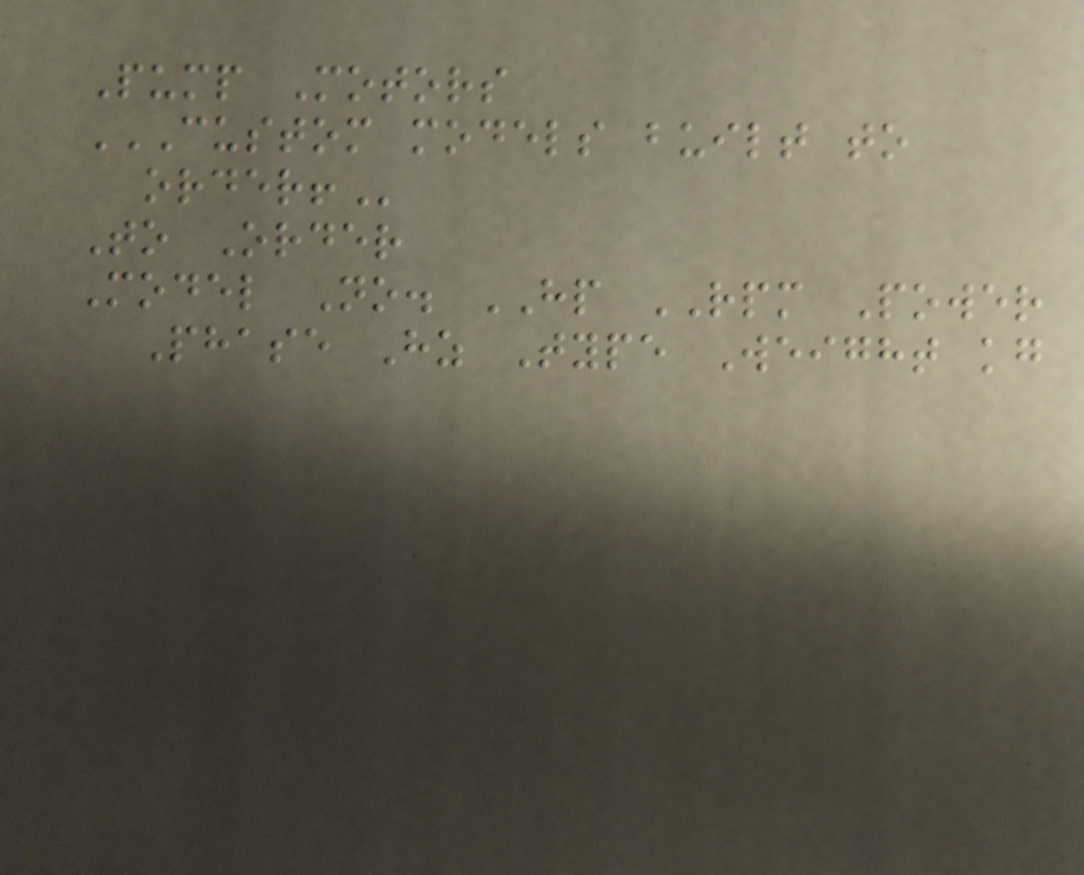Pump Motors
CUSTOM MODELS BUILT TO
ORDER!
To Order
Model No. HP RPM Power
Phase Hz Type Weight kg
